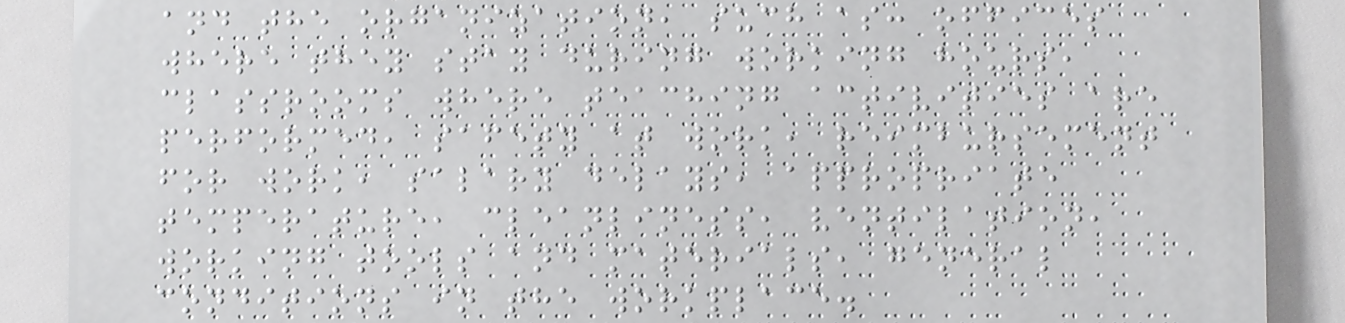and the organization, such as: offices
where they stay during working hours,
classrooms where teaching activities are
performed, safety at work, reimbursement
for work, salary delays, appropriate
temperature, cleanliness, ventilation,
working tools and materials, general
conditions in the workplace.
